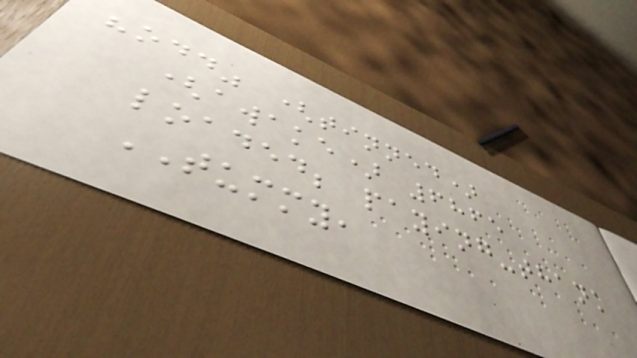"odd" (tinned)
(awake) 6865
loaded; paying-thank
TUMMY,
